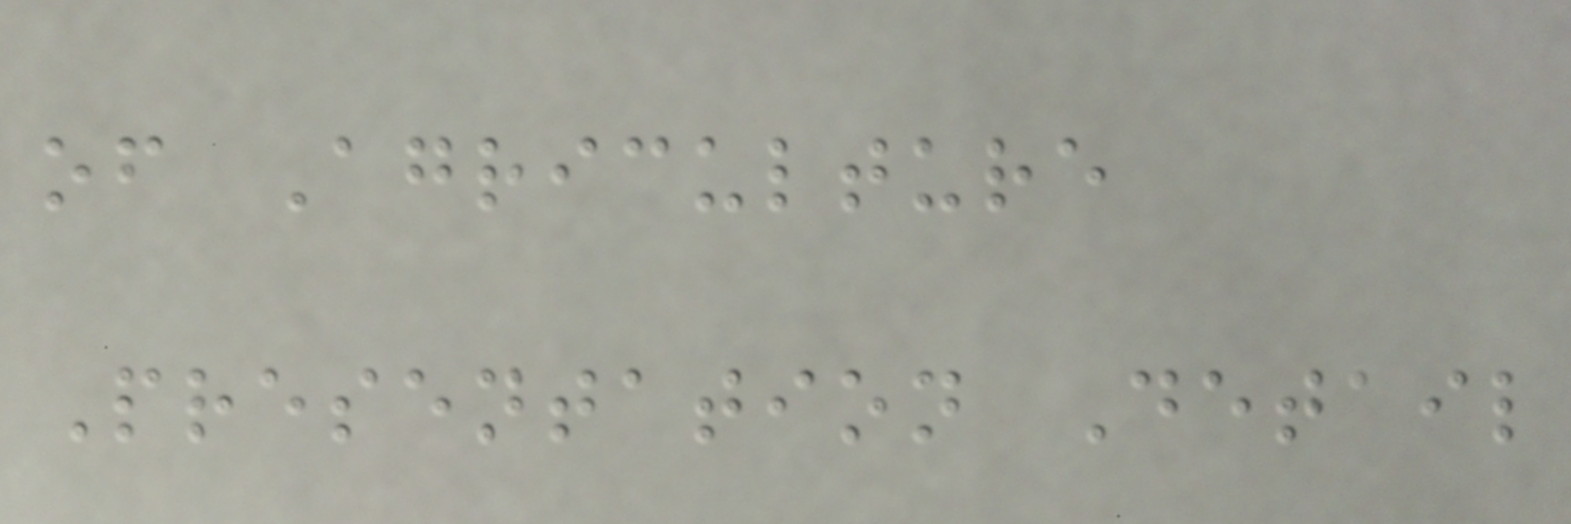of Agriculture
Presentation Detail
